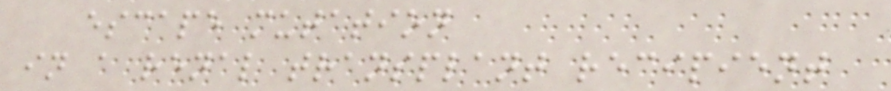escape mutation
in a renal transplant recipient
